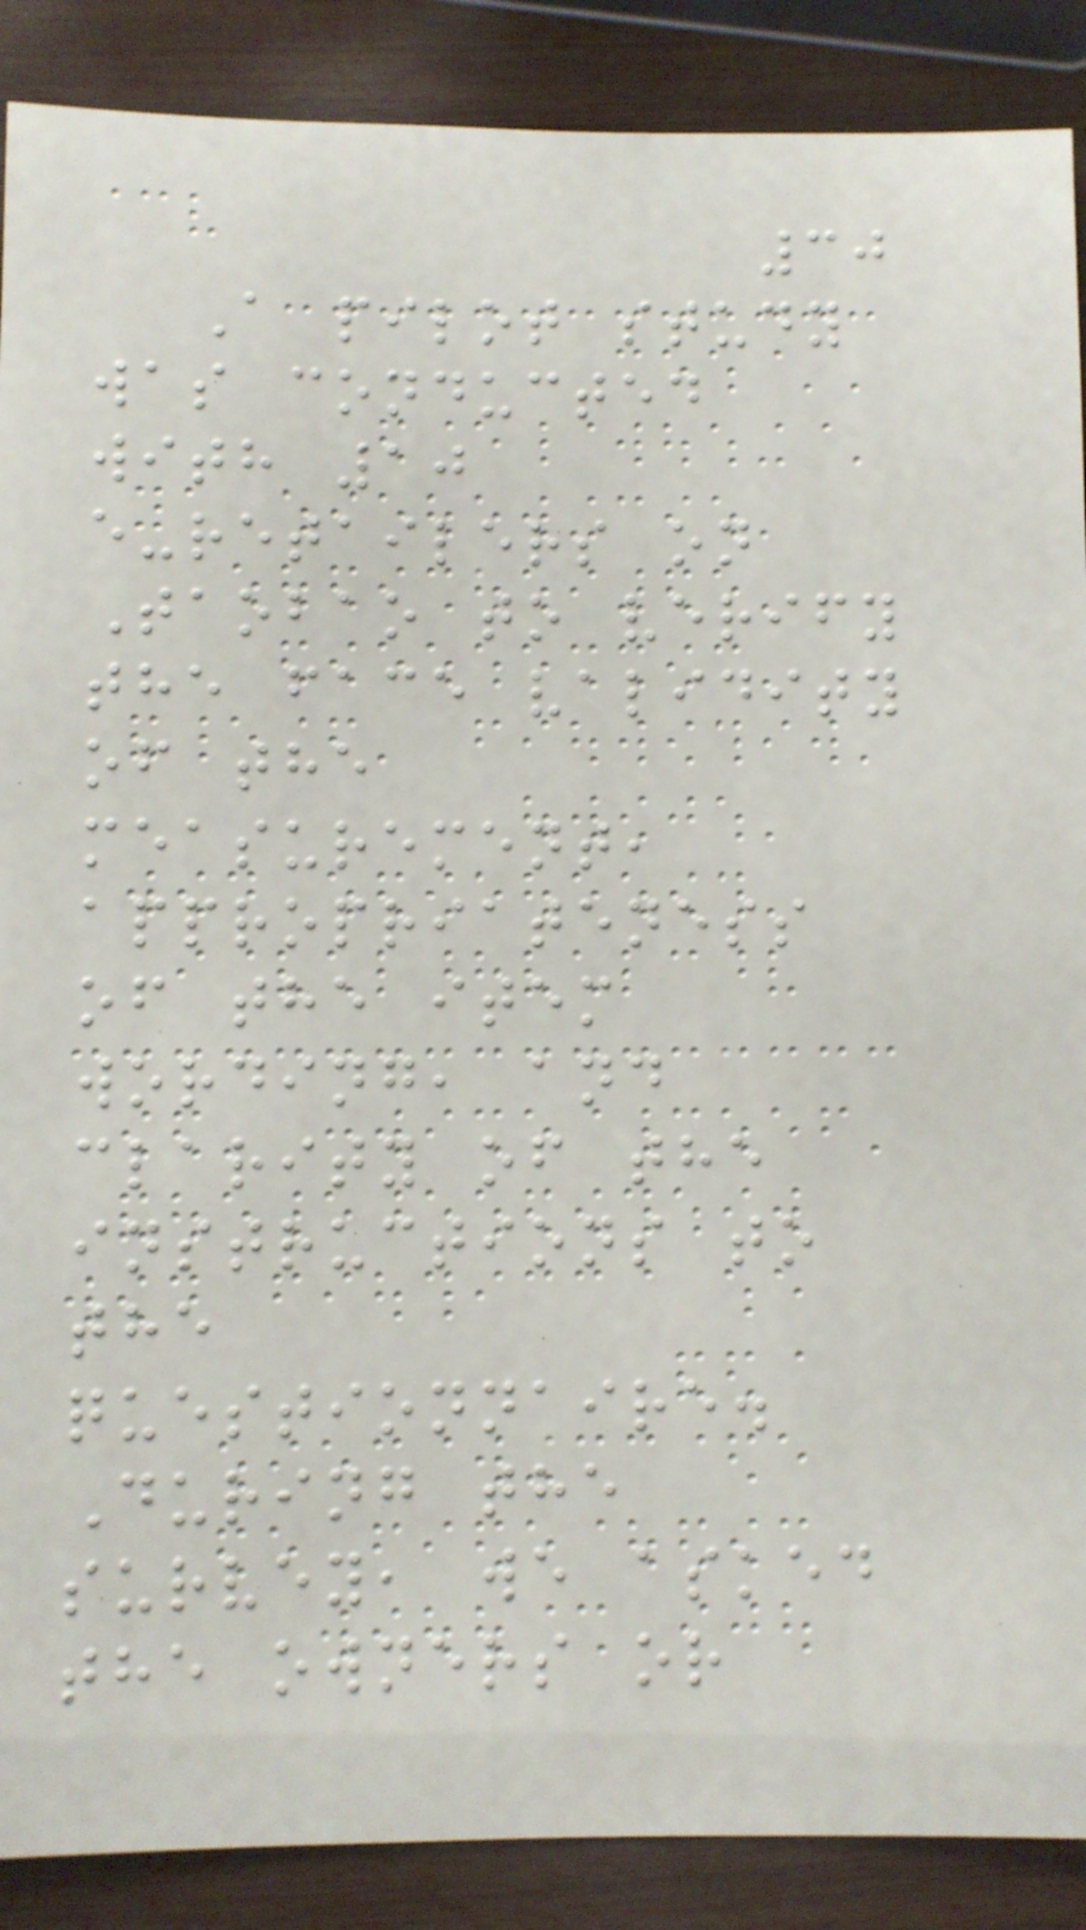30
A pilot study
was conducted
with 10
e-retailers on
Taobao to verify
the face validity
of the
measurement,
appropriateness
of the item
wording, and
clarity of the
instructions to
the
questionnaire.
During the
survey, we asked
the owners or
